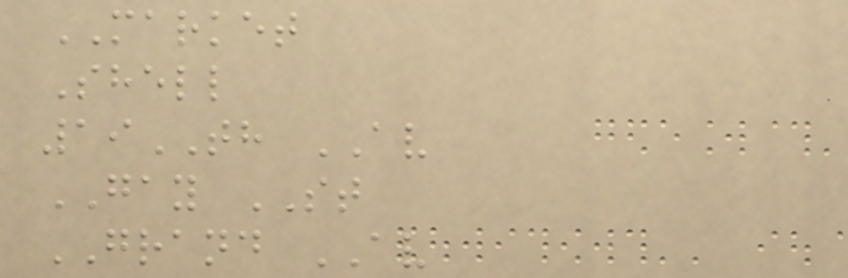MARKET
Shell
19TH AV
GAY ST
GRAND AV
